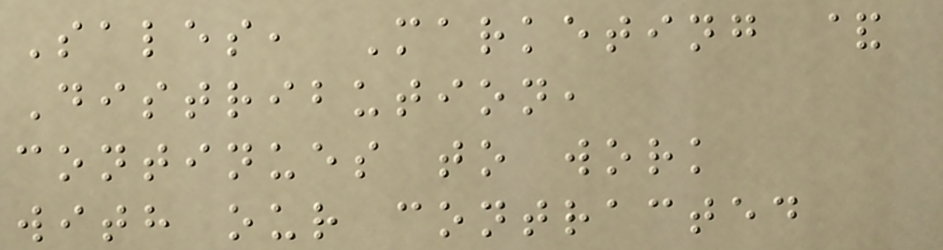Sales, Marketing &
Distribution,
continues to work
with our contracted
